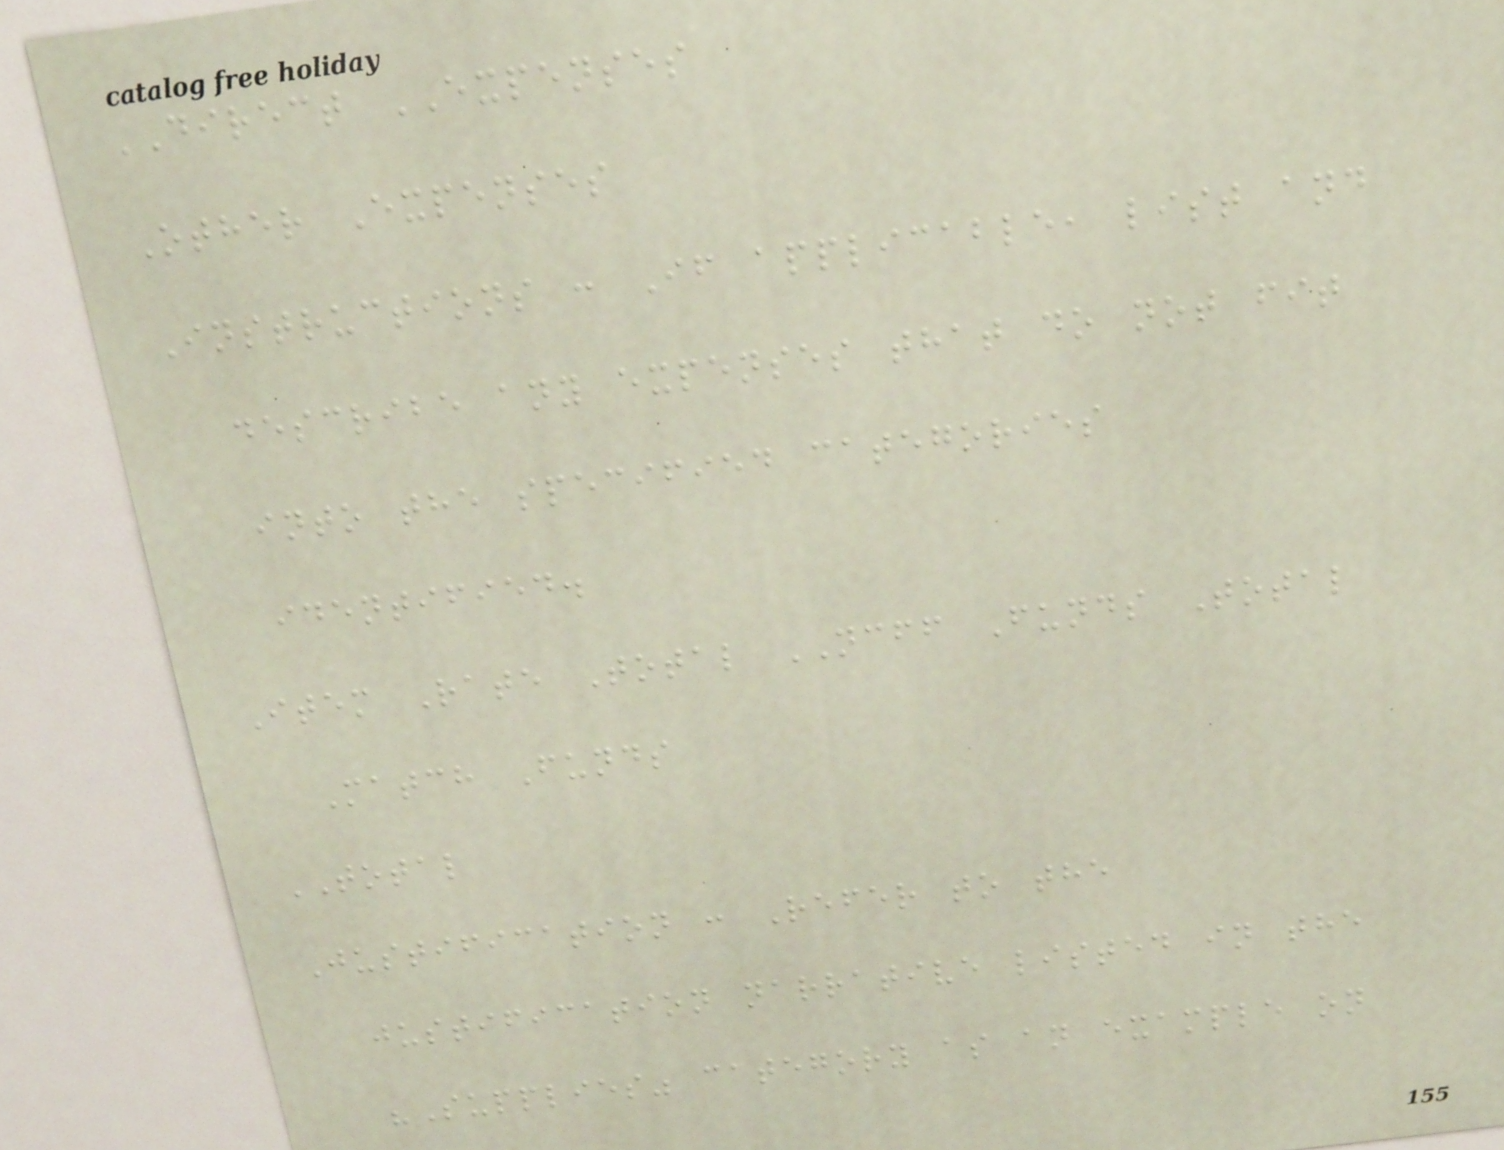DIRECT EXPENSES
Other Expenses
Instructions : If applicable, list and
describe any expenses that do not fit
into the specified categories
identified.
Item Rate Total NCFF Funds Total
Match Funds
TOTAL
Justification : Refer to the
justification narrative listed in the
"Supplies" category as an example on
